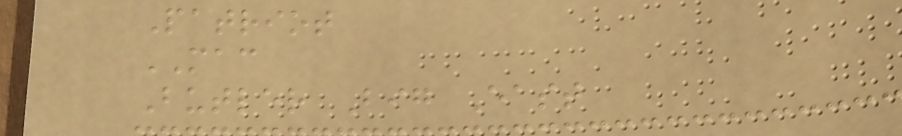Patriot
MAC
Butler Big East
